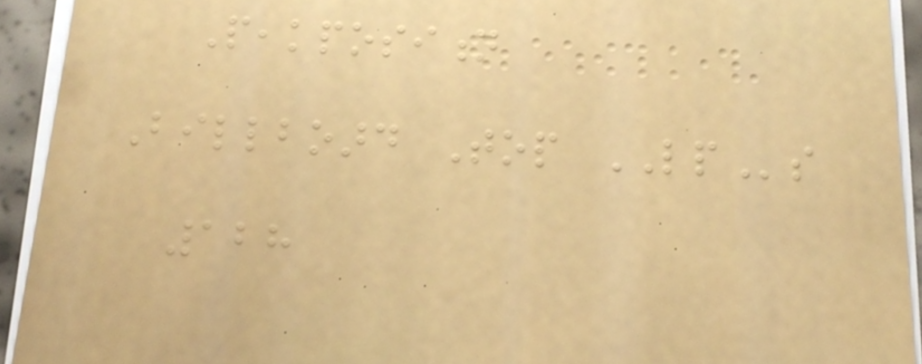Peakposition
Billboard Top LPs
128
